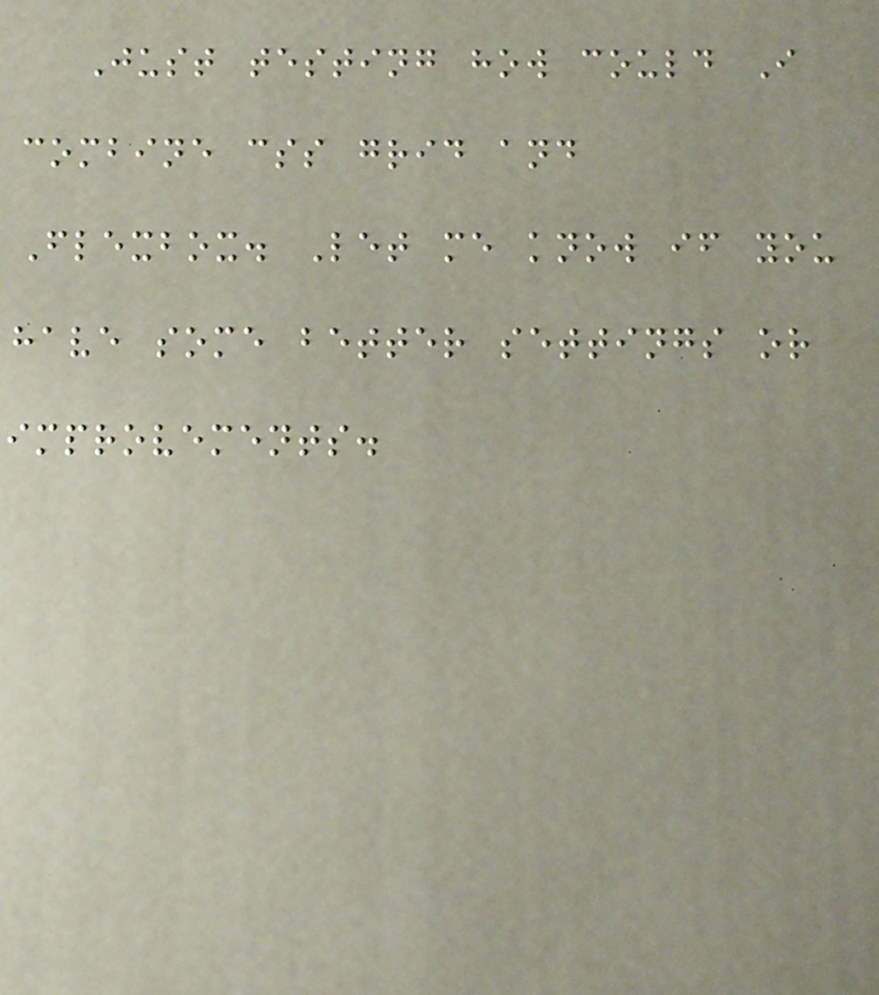Just testing how could I
combine css grid and
Flexbox. Let me know if you
have some better settings or
improvements.
